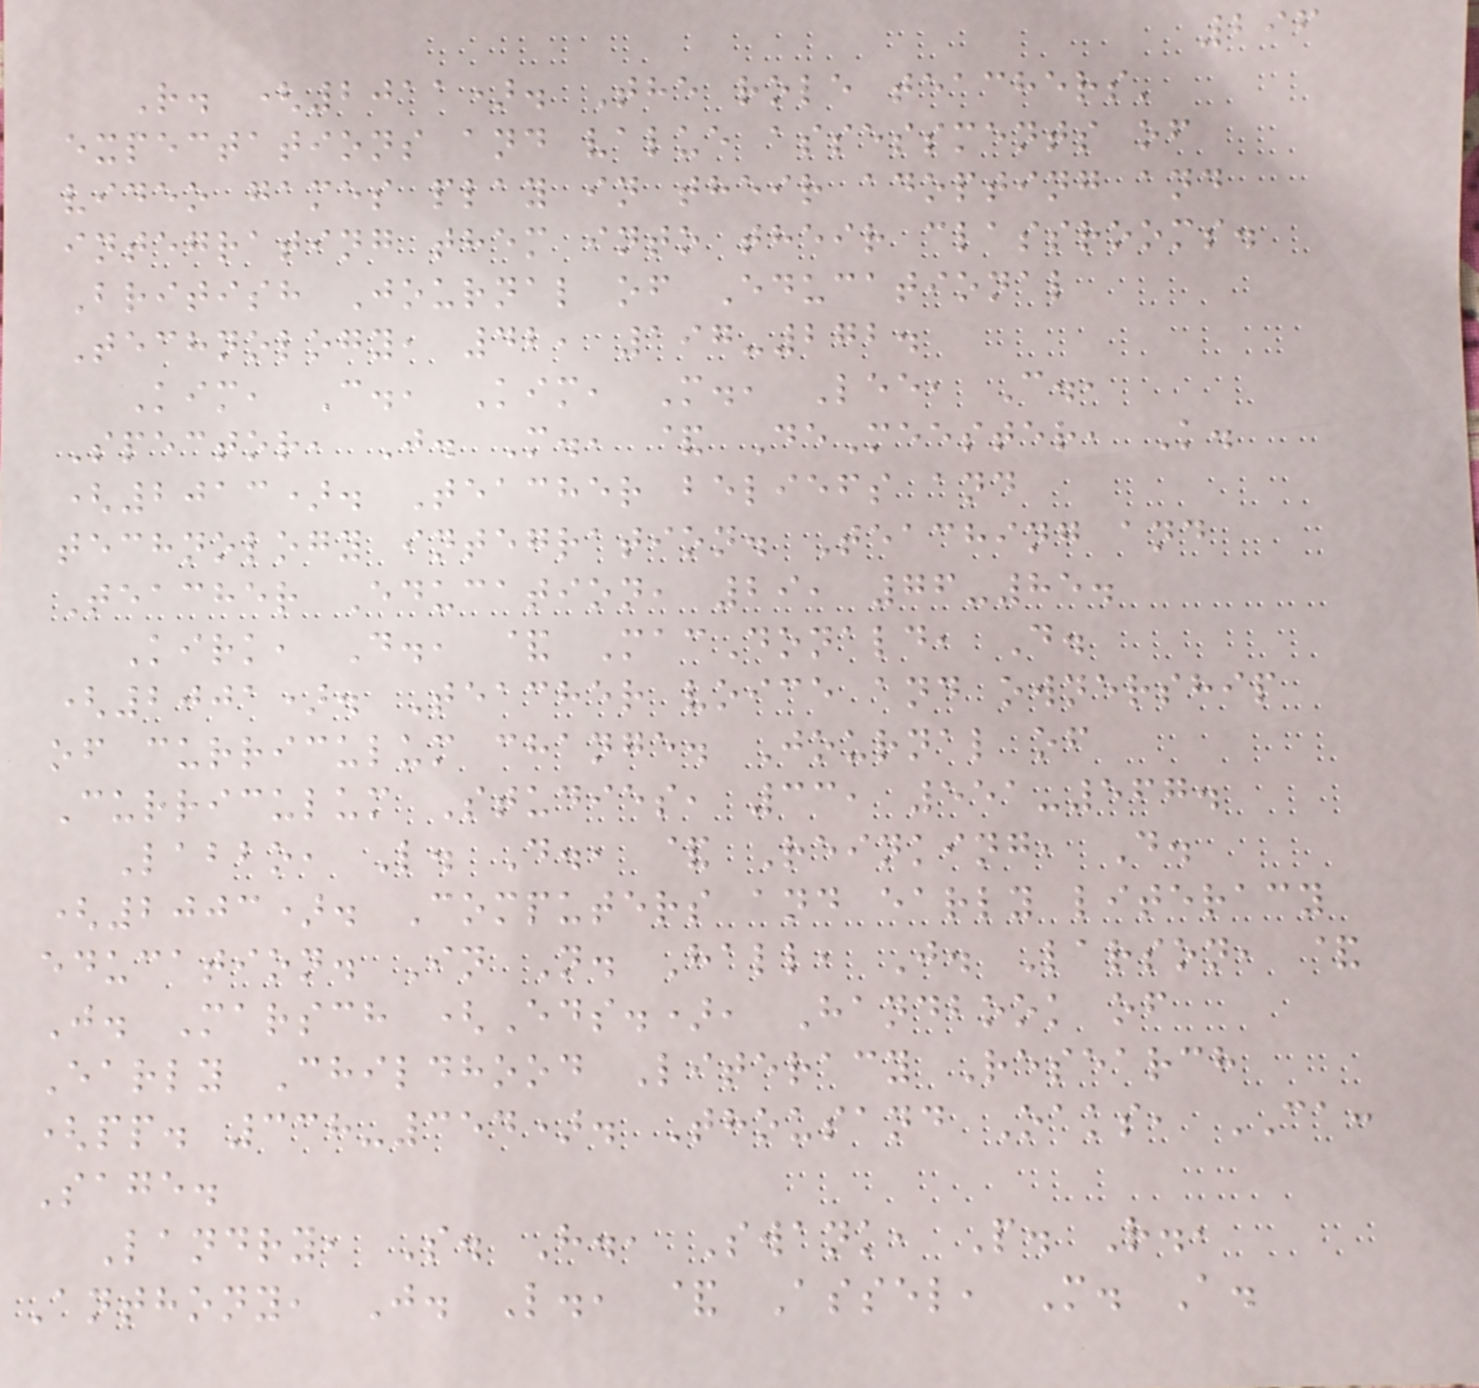296
R. (2011). The role teachers'
expectations and value assessments of
video games play in their adopting and
integrating them into their classrooms.
British Journal of Educational
Technology, 42, 197-272.
Kim, C., Kim, M., Lee, C.,
Spector, J. M., & DeMeester, K.
(2013). Teacher beliefs and
technology integration. Teaching and
Teacher Education, 29, 76-85.
Kirk, D., & MacDonald, D.
(2001). Teacher voice and ownership
of curriculum change. Journal of
Curriculum Studies, 33, 551-567.
Labbo, L. D., & Reinking, D.
(2003). Computers and early literacy
education. In N. Hall, J. Larson, &
J. Marsch (Eds.), Handbook of
Early Childhood Literacy Research
(pp. 338-354). Thousand Oaks, CA:
Sage.
Landry, S. H., Swank, P. R.,
Anthony, J. L., & Assel, M. A.
